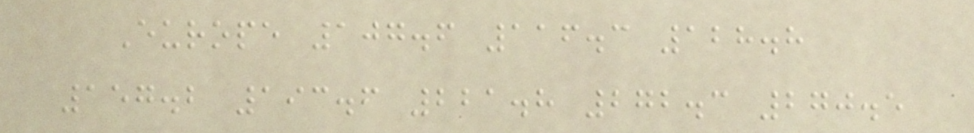Europe 107.6 116.3 128.8
157.2 193.6 221.8 272.3 270.5
